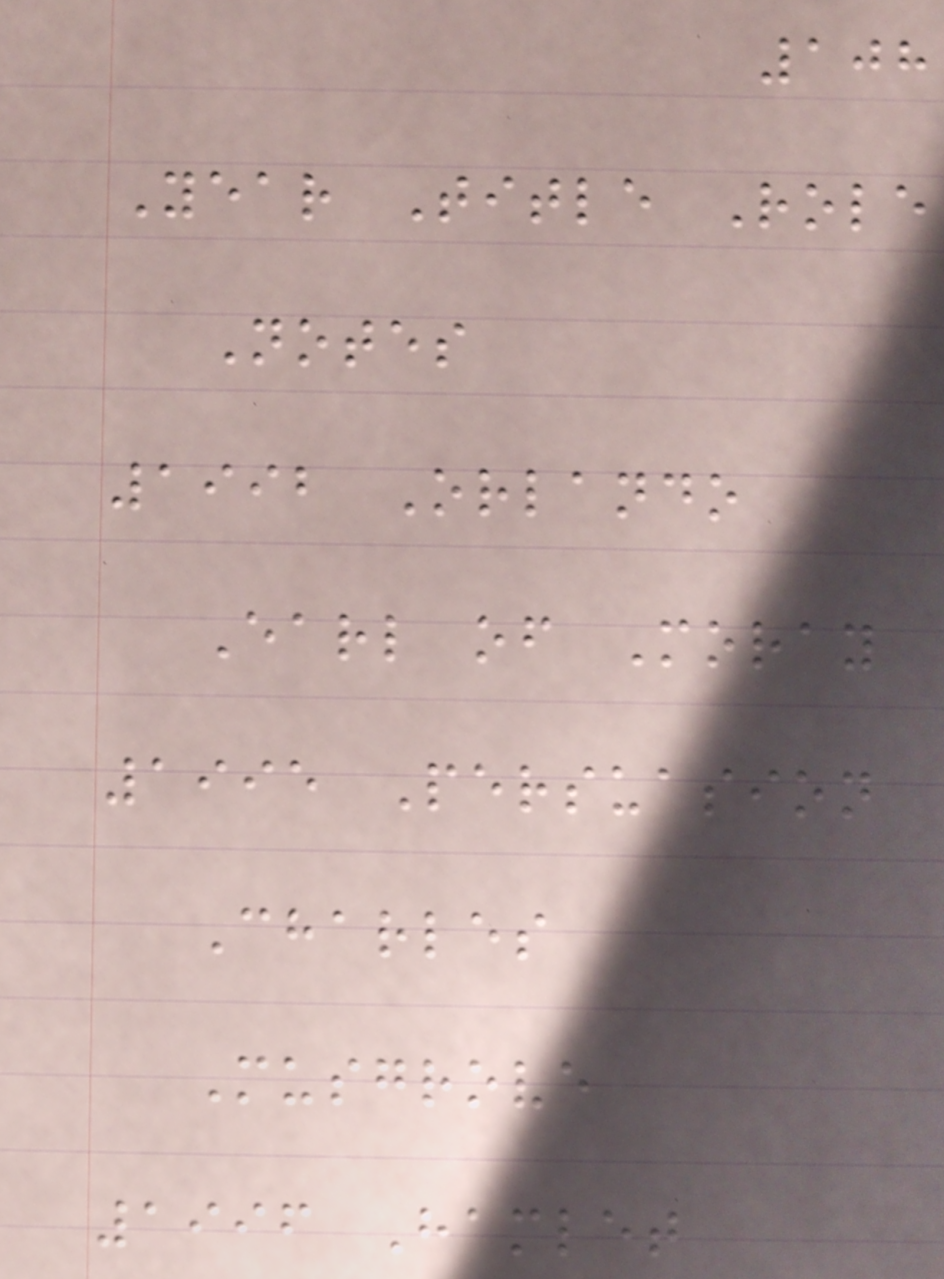108
Year Title Role
Notes
1992 Orlando
Earl of Moray
1995 Persuasion
Charles
Musgrove
1996 Hamlet
